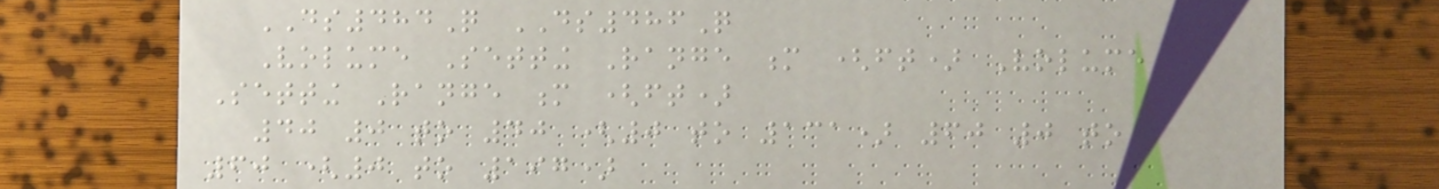DS484Q DS486Q
Volume Setting Range m (ft) Volume
Setting Range m (ft)
40 0 to 40 (0 to 131) 60 0 to
60 (0 to 197)
